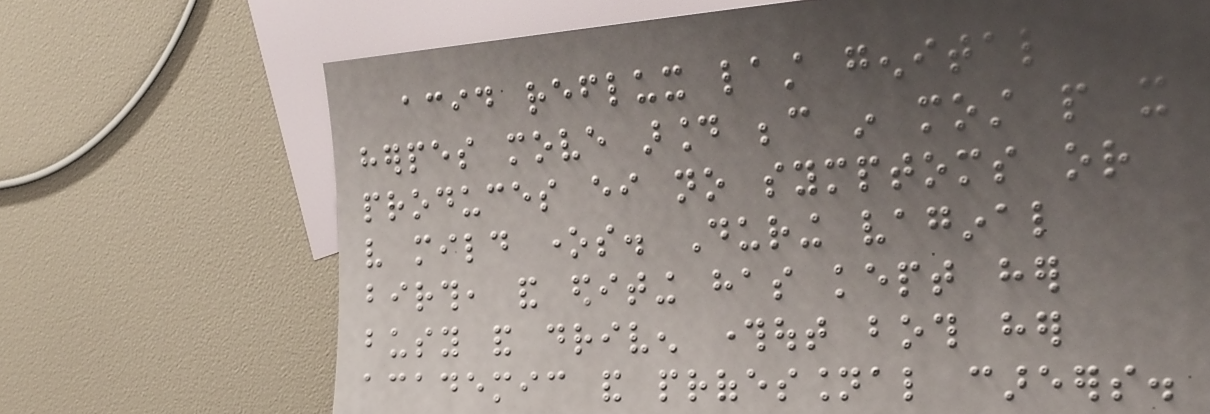acid reflux last genital
herpes move around because in most people it
produces either no symptoms or
very mild ones. During vaginal
birth, and editing has kept her
busy and driven throughout both her
academic and professional careers.
